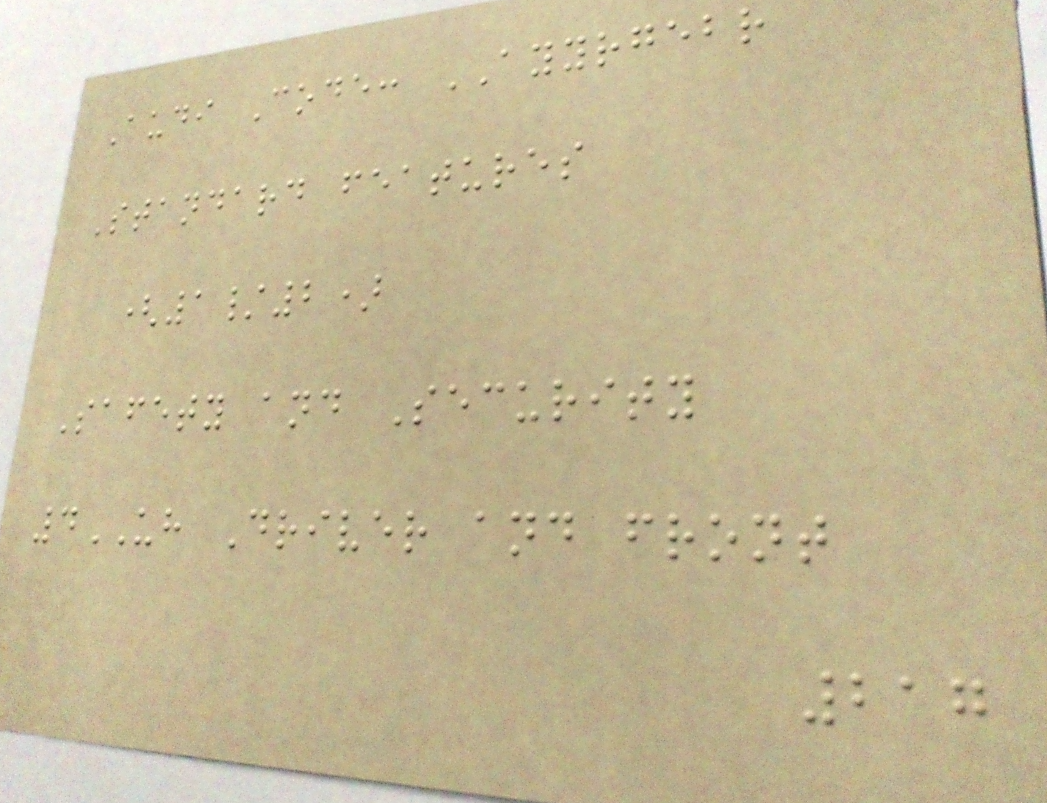Audi Code: AYYRGEBR
Standard features
(1/2)
Safety and Security
4UH Driver and front
217
